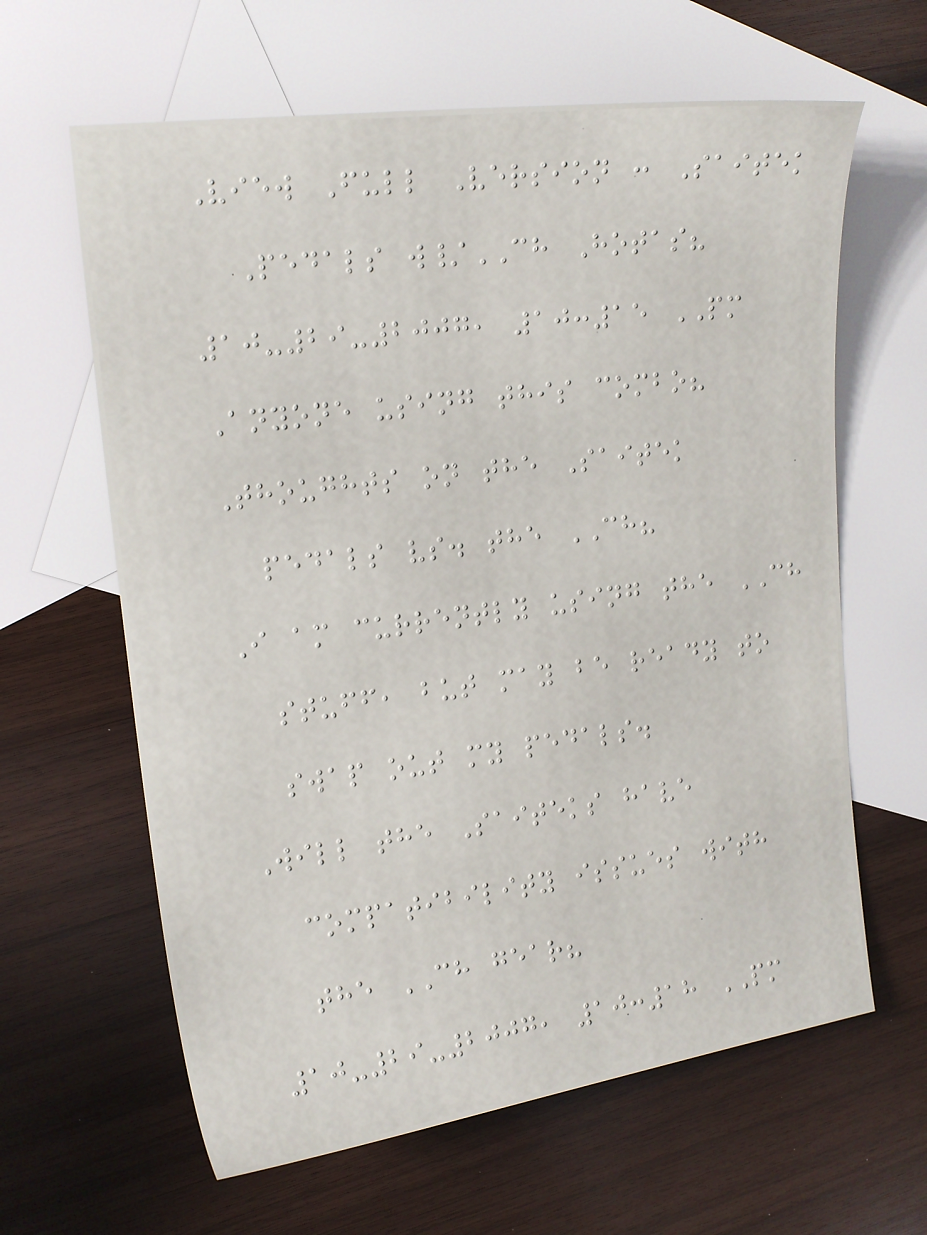View Full Version : Saitek
Pedals w/CH Hotas?
10-29-2007, 10:15 PM
Anyone using this combo?
Thoughts on the Saitek
pedals vs. the CH?
I am currently using the CH
stuff, but may be ready to
swap out my pedals.
Will the Saiteks have
compatibility issues with
the CH gear?
10-29-2007, 10:18 PM
